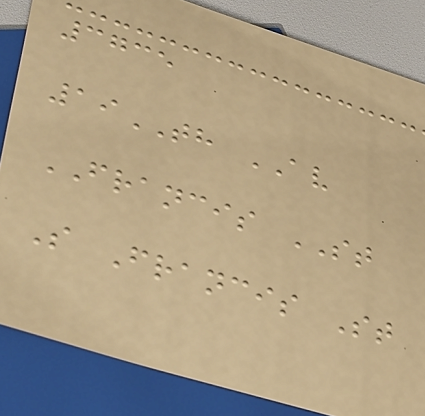3735
19TH AV
FRANCIS ST
S Francis St
